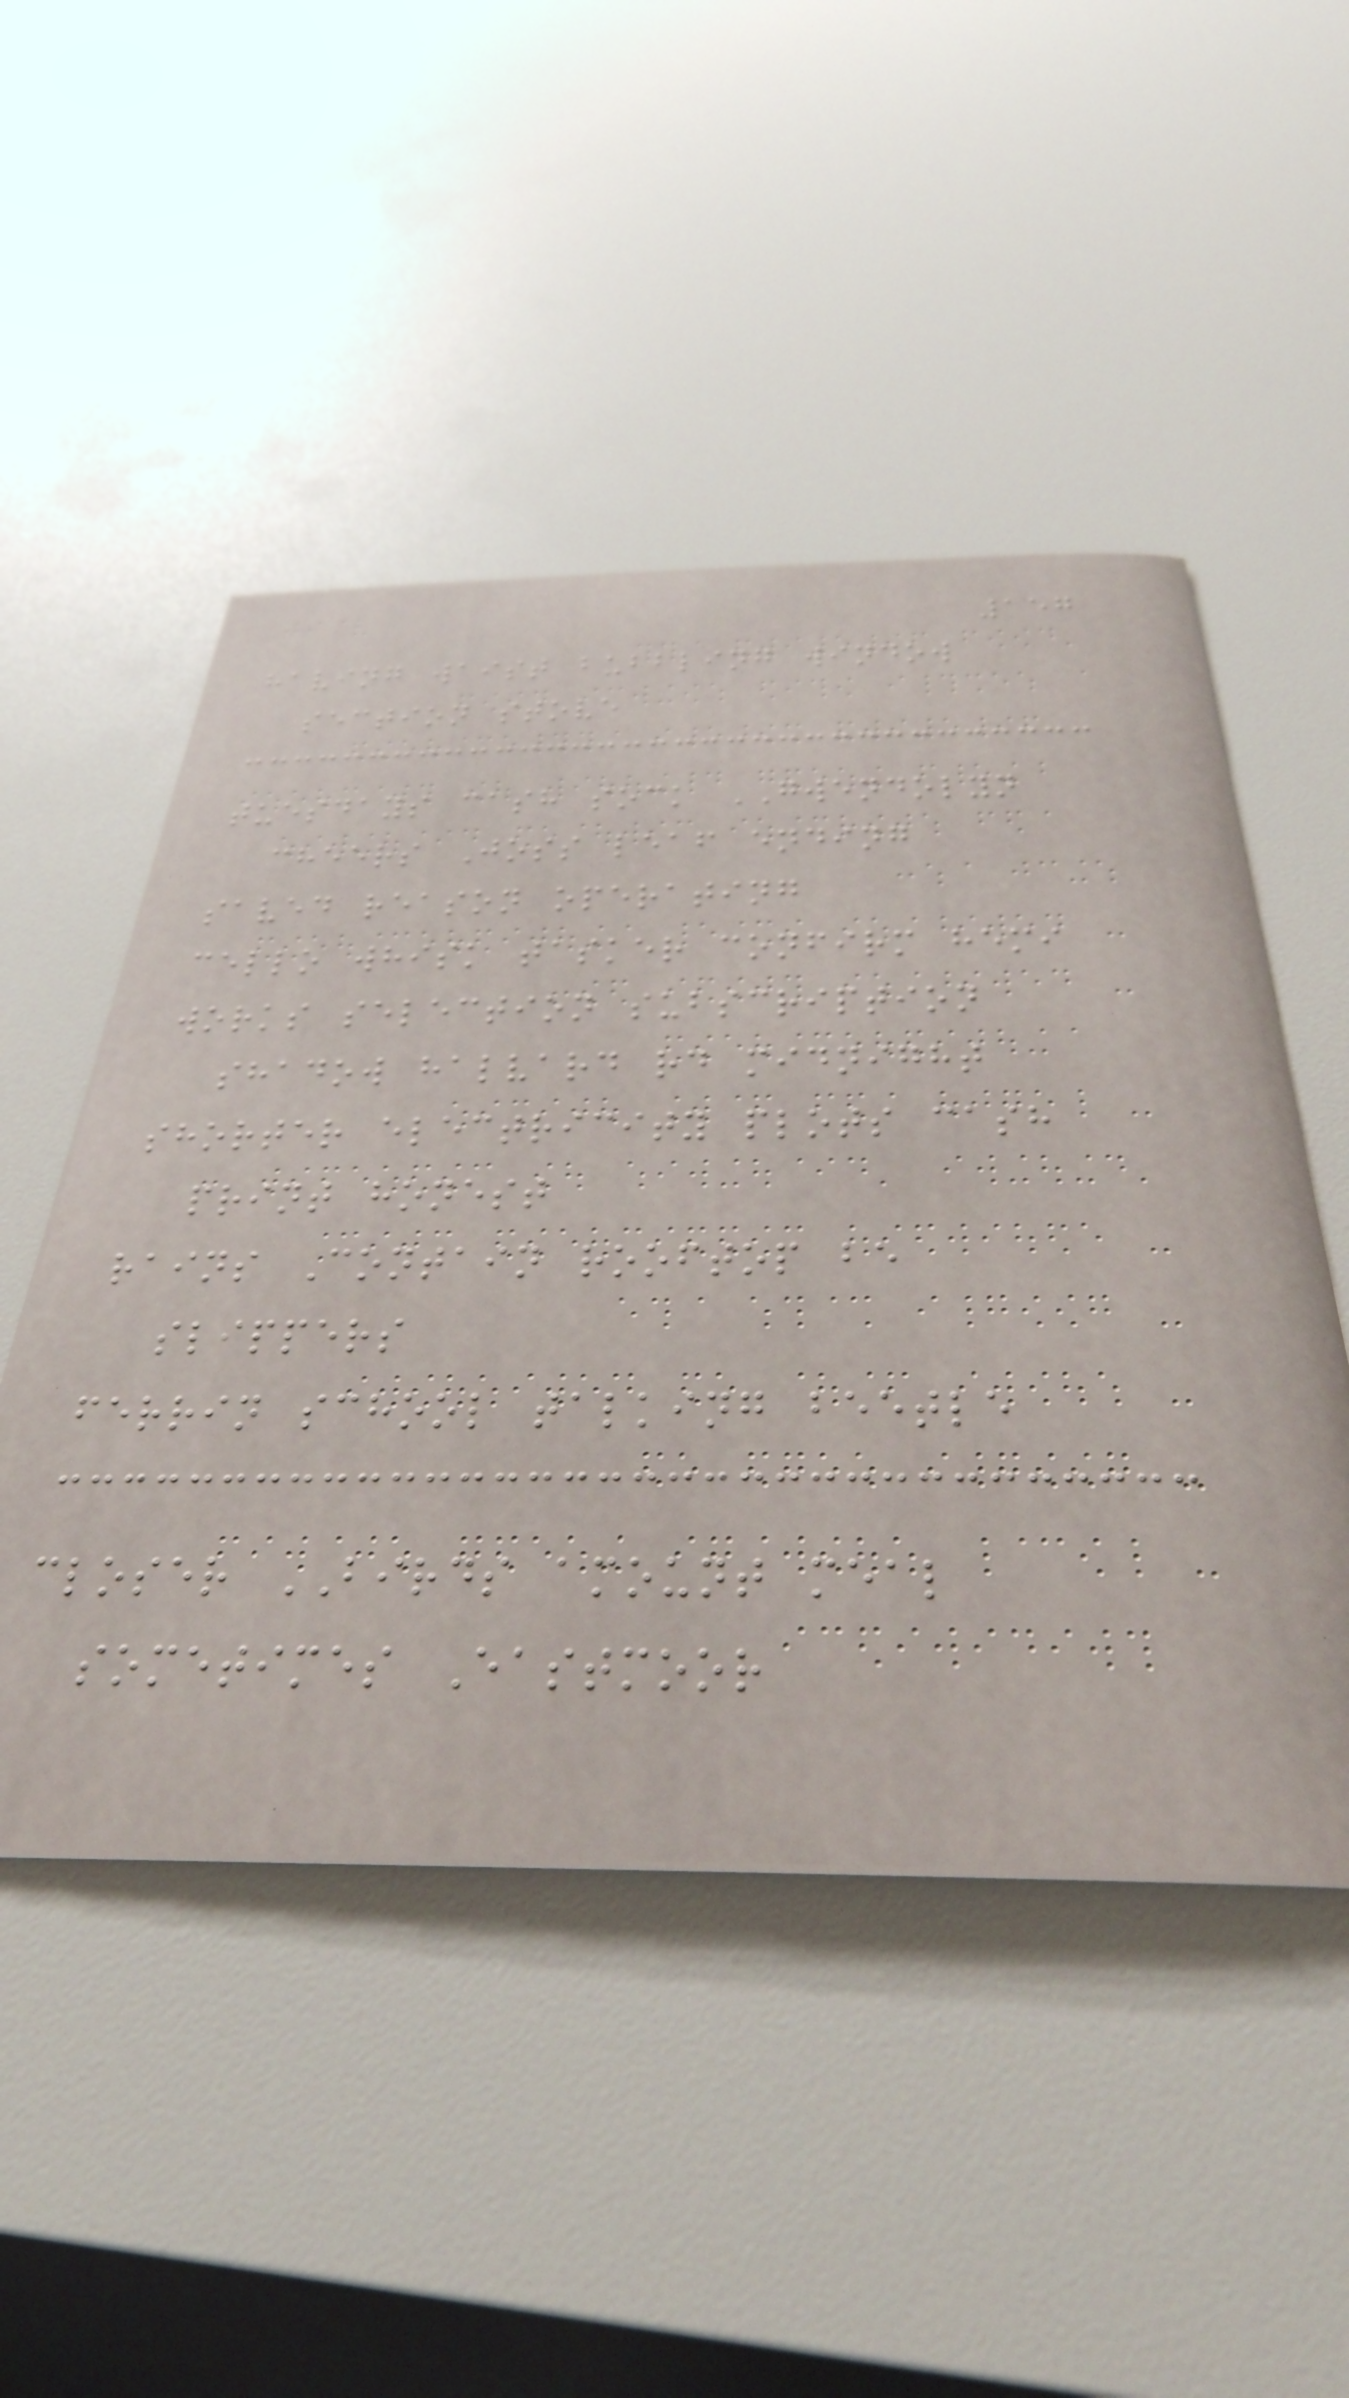157
having waist bubbling window
section stove
tuesdays cash sock GWENDOLYN
cheers Joss leaf ending
saved reason operating
cello whisk tasker confirm hemi
works selection subscription
shadow halvard rd midnight
shorter electricity plots cash
print honest
rains Contain rooftop be
slippers
ferrin school talking beetle
closer BIRDS amount meal
sometimes Eastmoor
